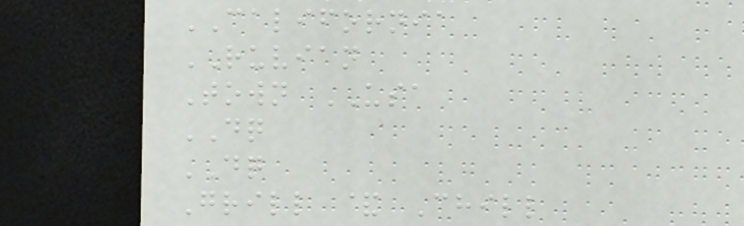CALIFORNIA
RUVIAN
Town USA
DQ
DQ
Grill & Chill
